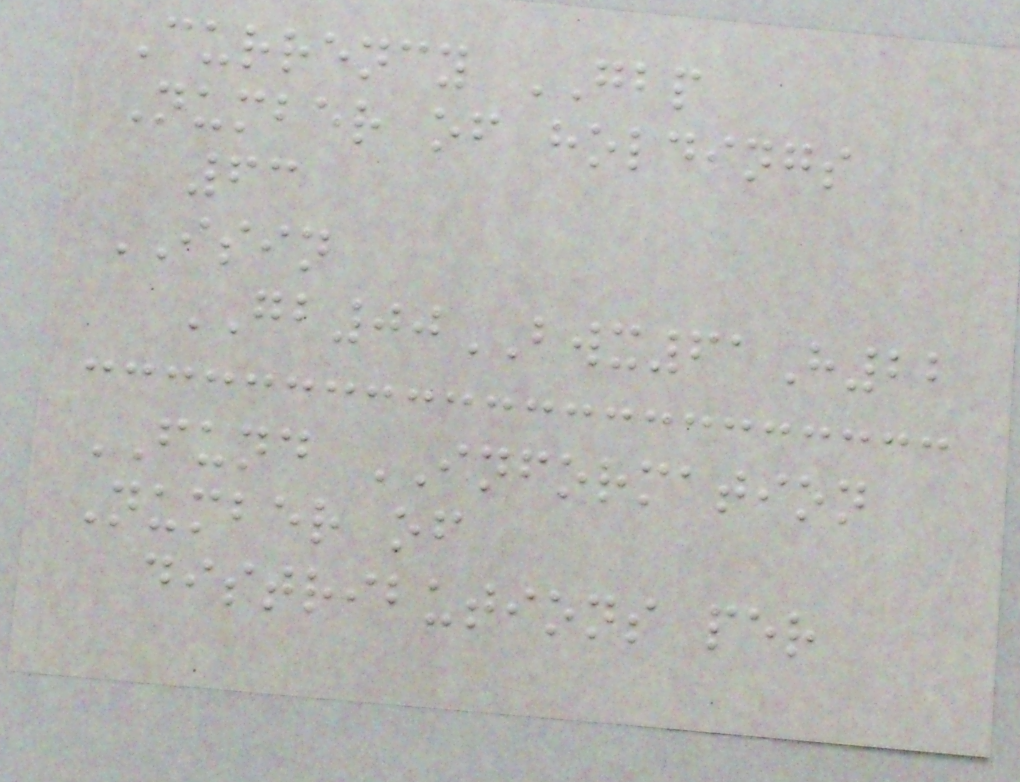Currency GBP
Number of holdings
63
ISIN
GB00BWX61H22
FUND INFORMATION
Number of
distributions per
